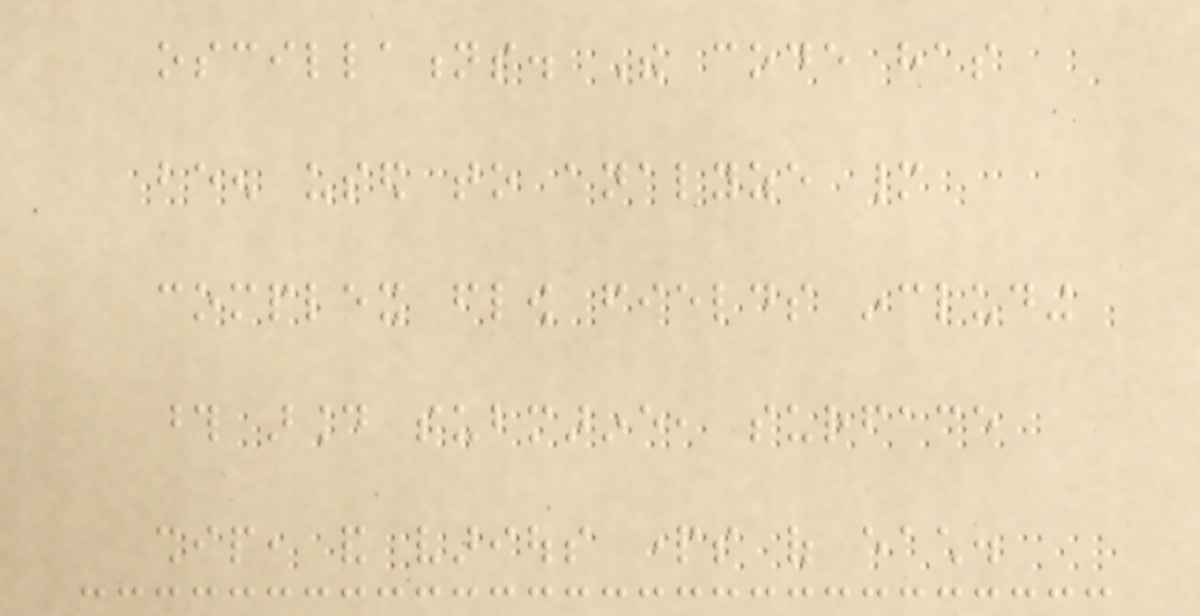oscillations. The code has
been used to analyze many
complex flow fields including
those around submarine, surface
ship, and various parts of each.
